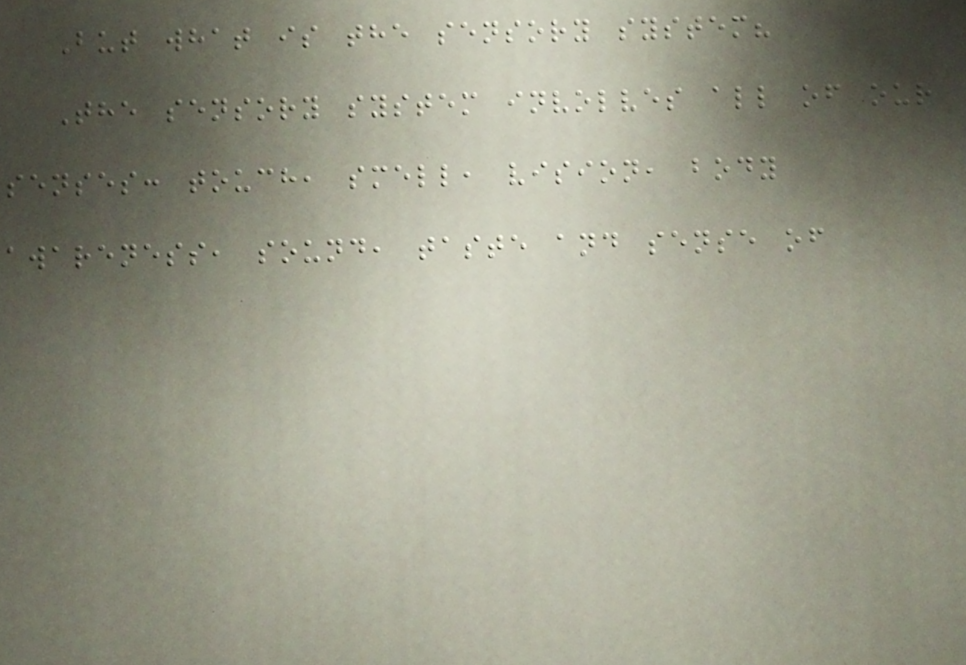But what is the sensory system?
The sensory system involves all of our
senses: touch, smell, vision, body
awareness, sound, taste and sense of
